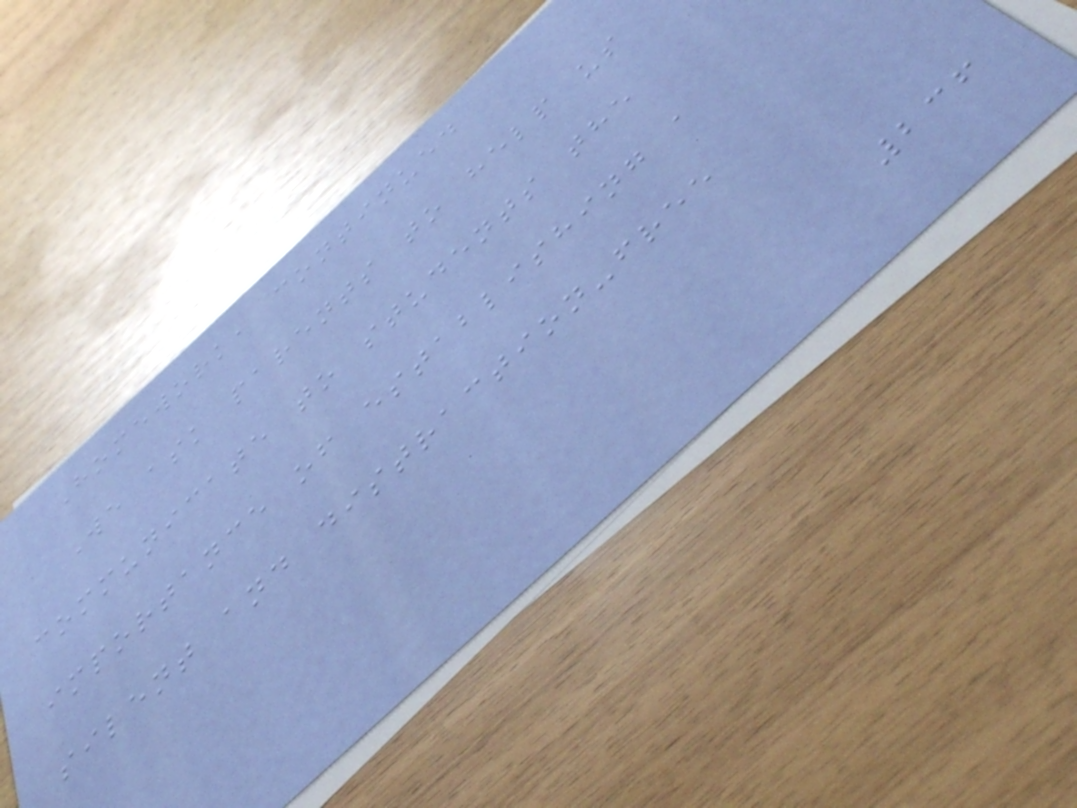Homework, continued
We ask parents to help us
communicate to students the
importance of establishing a
silent and distraction-free
236
